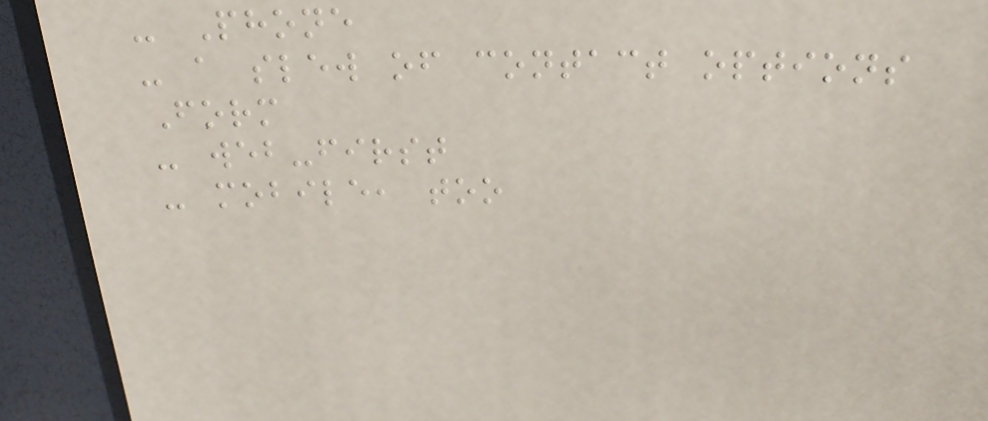- Phone
- a slew of contact options
Form
- web-first
- mobile, too
